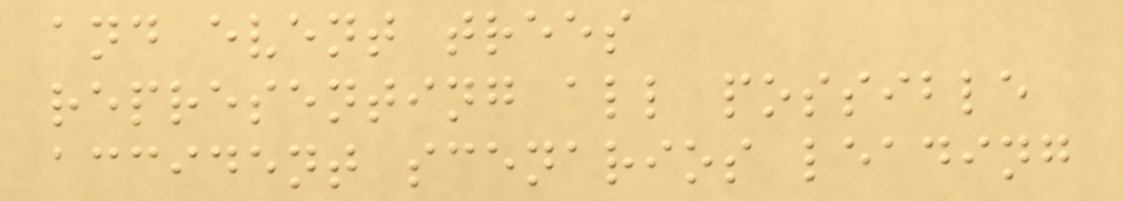and event trees
representing all possible
accident scenarios leading
